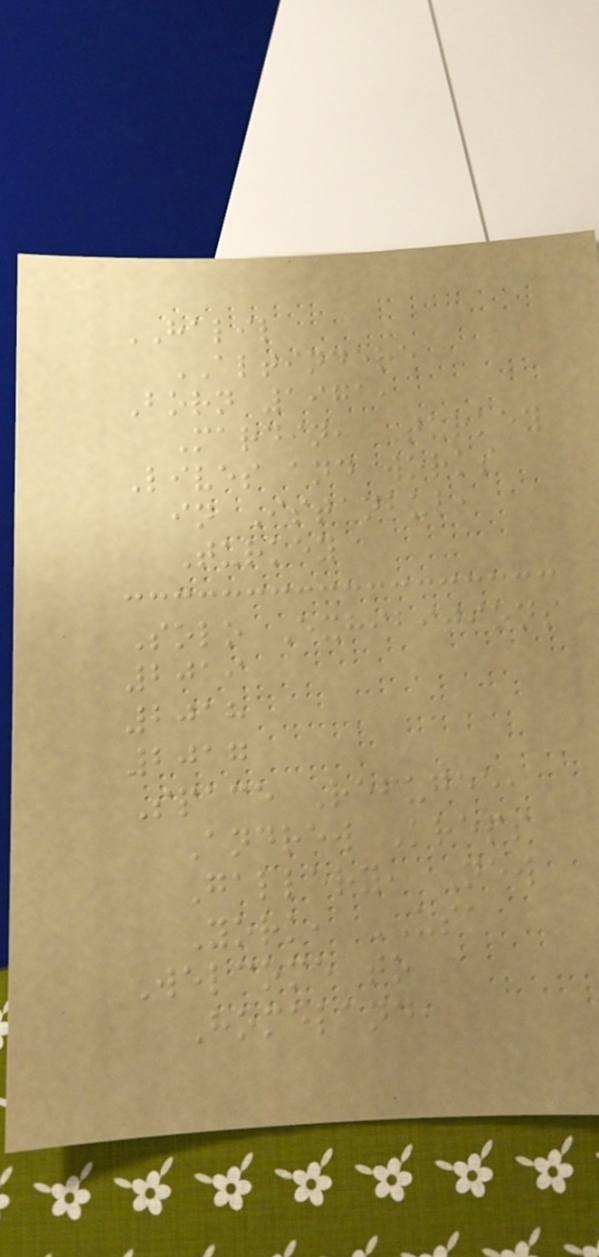HALIL
ALTINDERE
Born 1971,
Mardin, Turkey
Lives and works
in Istanbul,
Turkey
Solo Exhibitions
2019
2018
2017
Space Refugee,
Andrew Kreps
Gallery, New
York, USA
Welcome to
Homeland,
